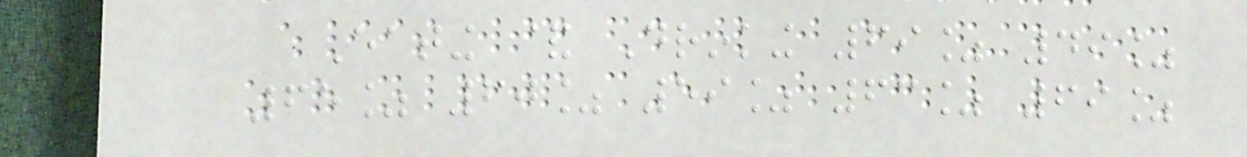Eating & Drinking 69% 49%
65% 60% 59% 63% 69%
